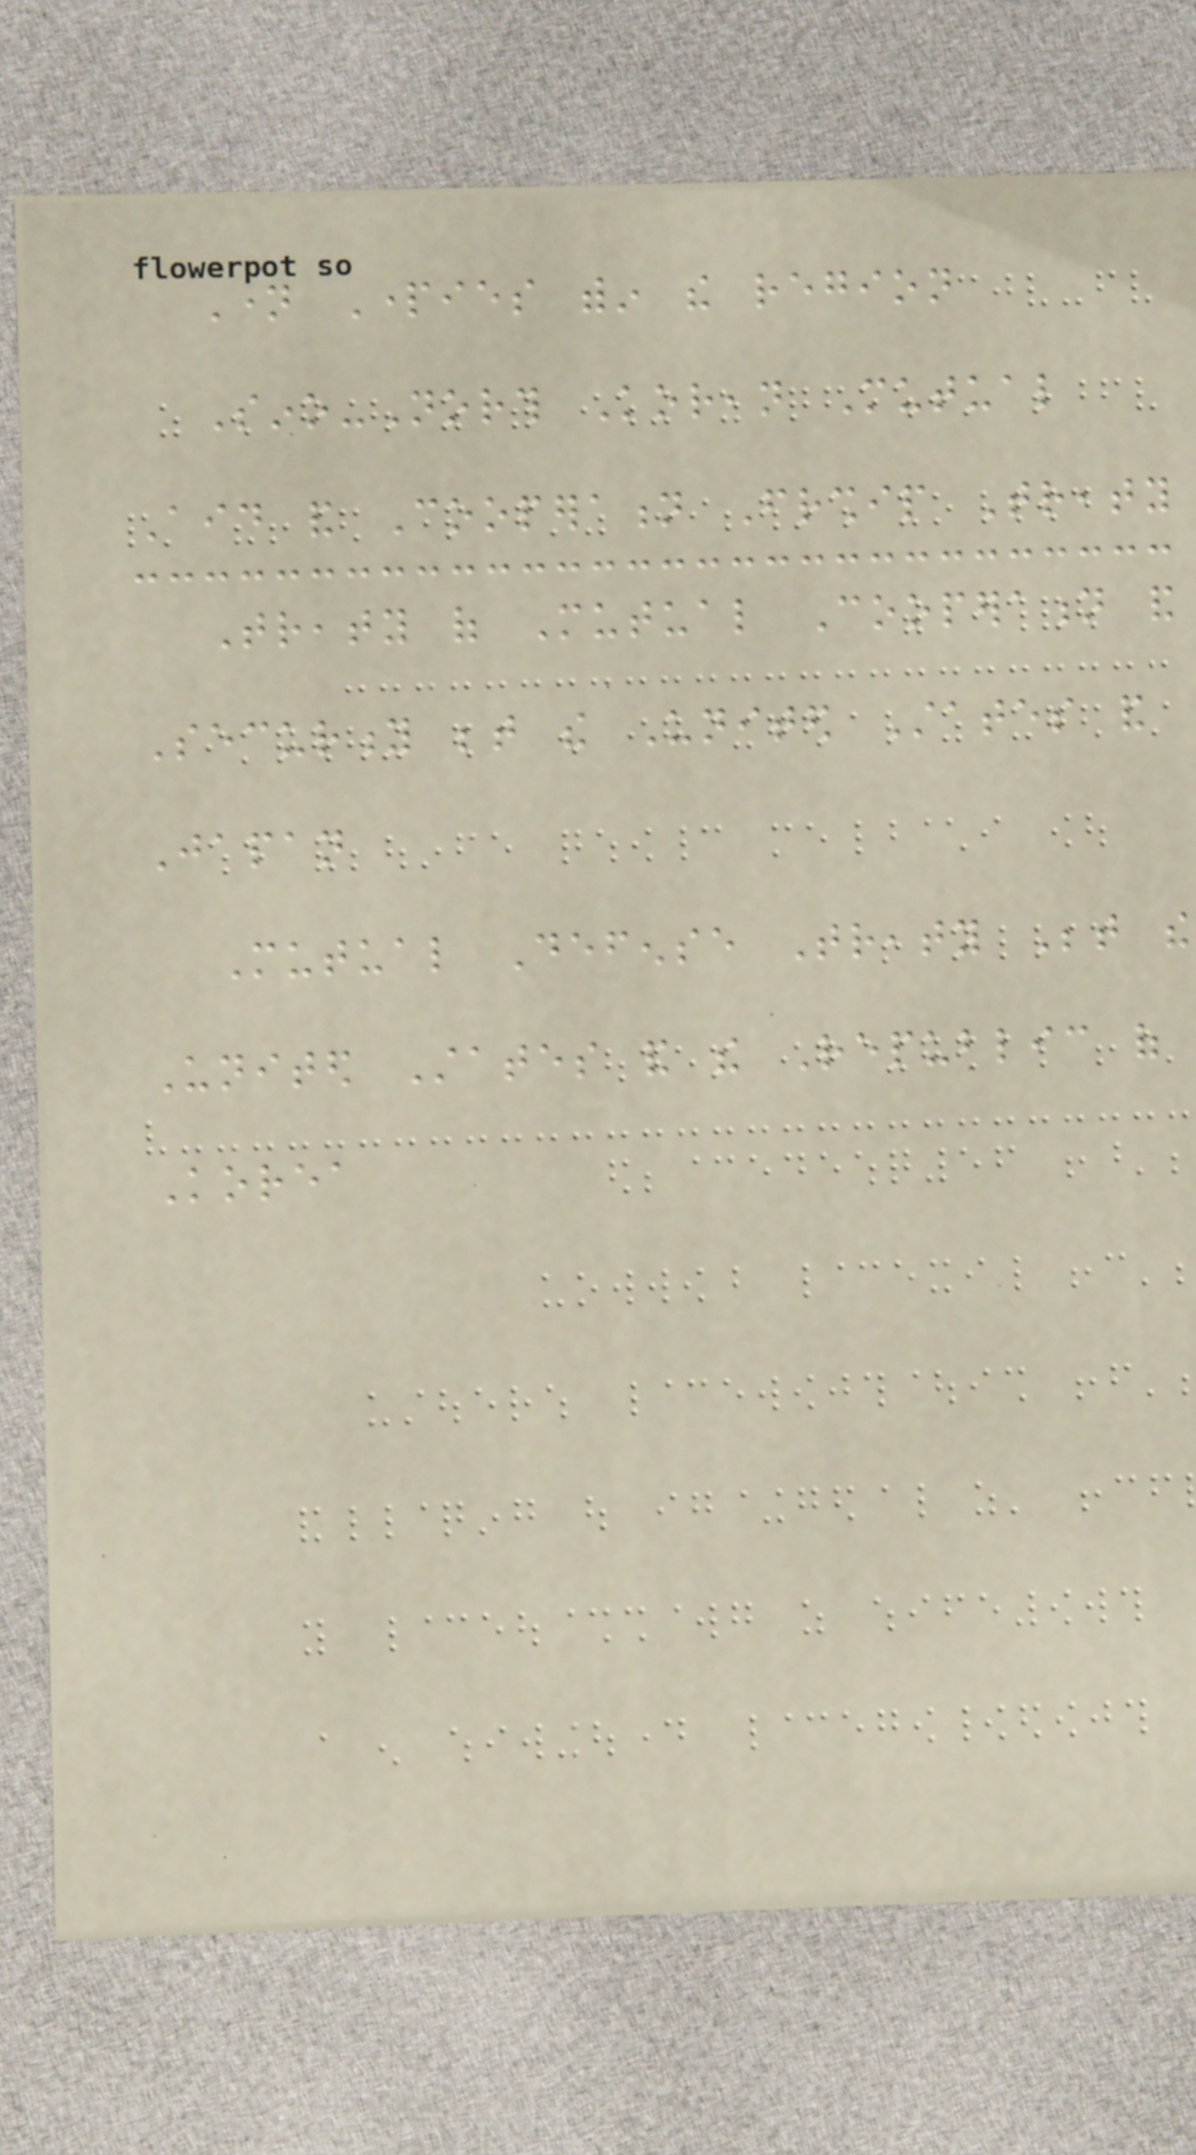Name Parties within the region
Sino-North Korean Mutual
Aid and Cooperation Friendship Treaty
Treaty of Mutual Cooperation and
Security between the United States and
Japan
Mutual Defense Treaty Between the
United States and the Republic of
Korea
